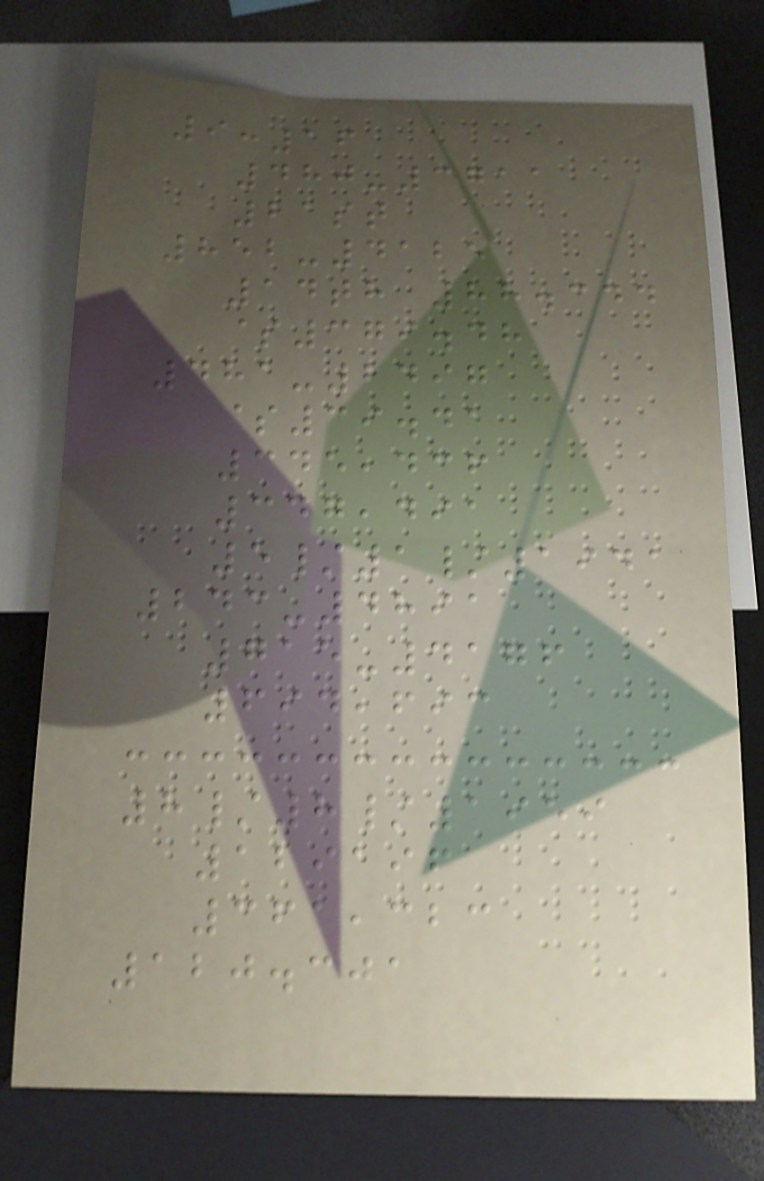9:16
480-3711
21st
852-4125
14th 88.344
$379.48
481-2497
$39.41
345,436
347,491
5/1/1941
243-4891
715-4176
694,693
8/8/1959
129196
361,323
120.301
